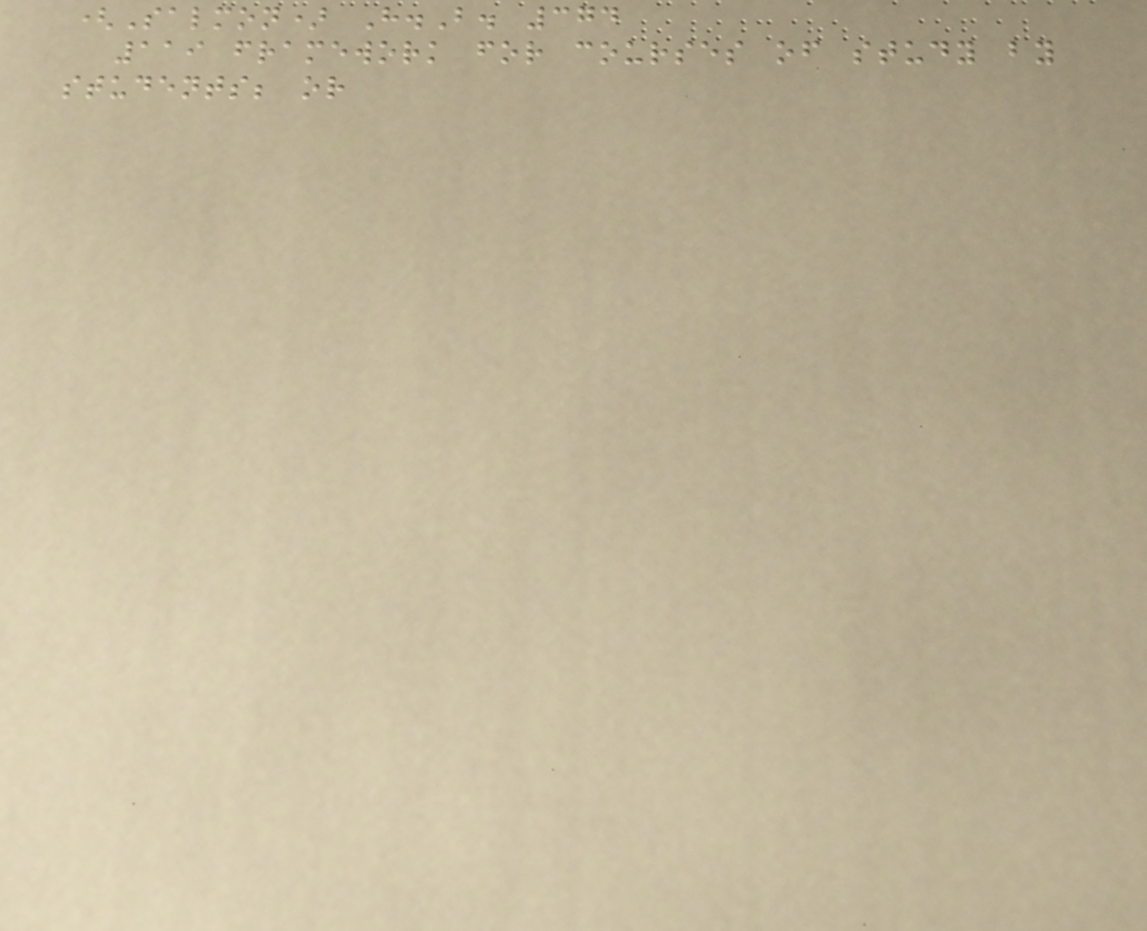(Salmon) H.B. 374
119 framework for courses of study by
students; or
